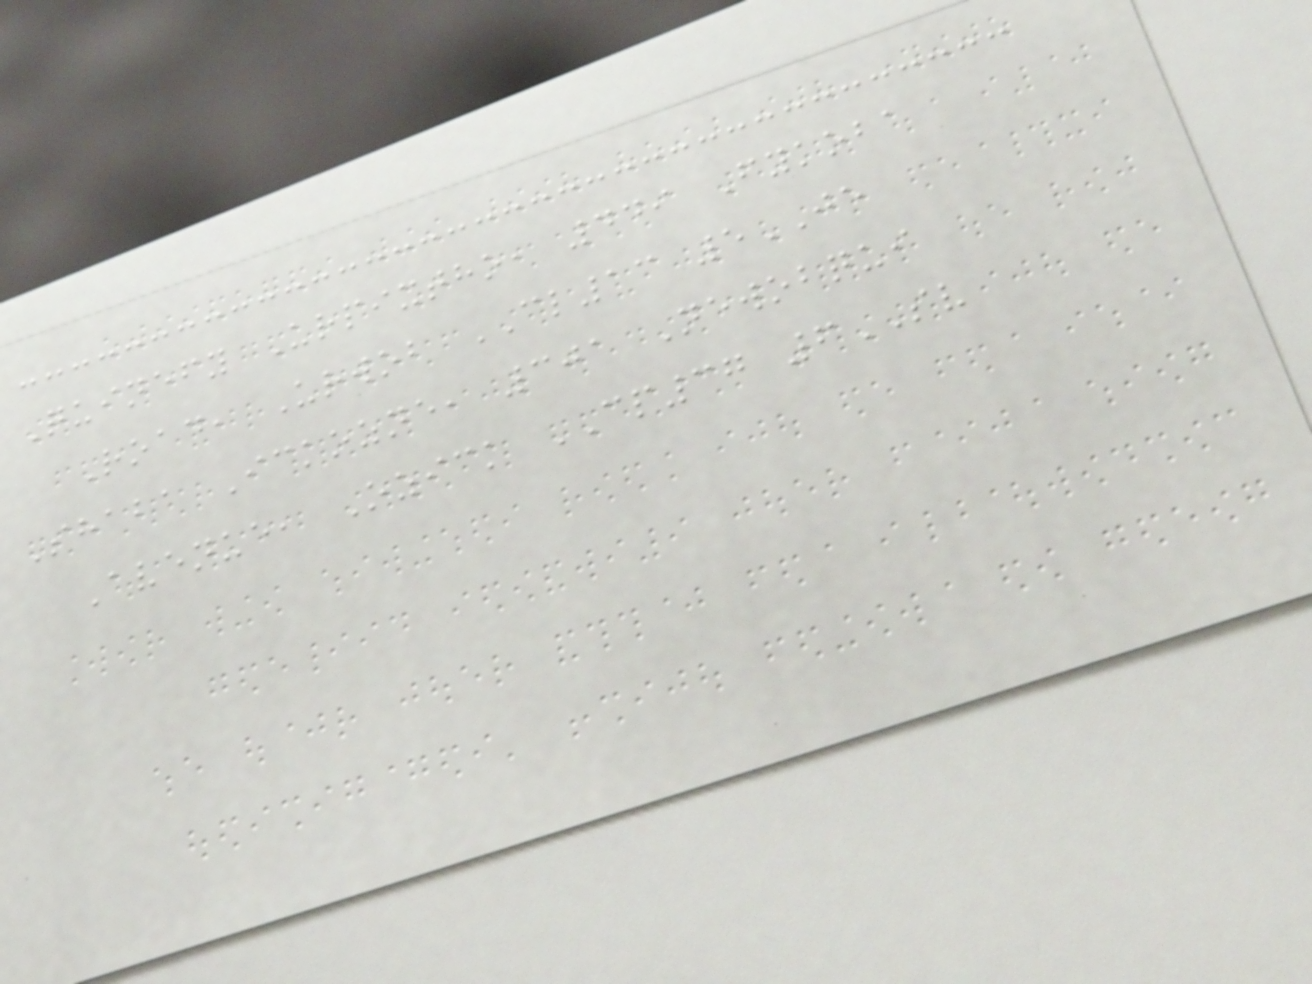Quinefy Urpixtho, 449 Fykoba
Road, Urwob CL13 5JE
Shaba Ickozne, 301 Newobqui
Avenue, Ozick CP37 6SV
